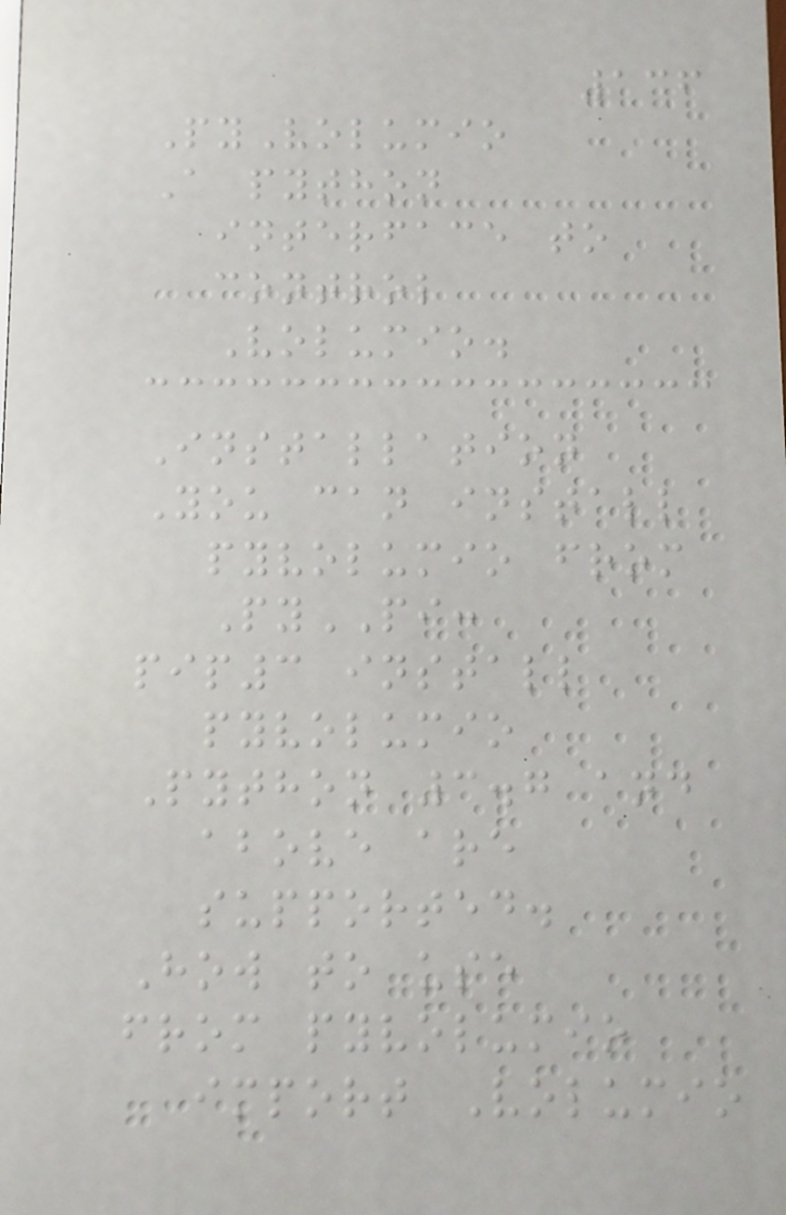136
PyVolumio
A python
interface to
control
Volumio.
Installation
You can install
pyvolumio from
PyPI:
pip3 install
pyvolumio
Python 3.7 and
above are
supported.
How to use
from pyvolumio
import Volumio
